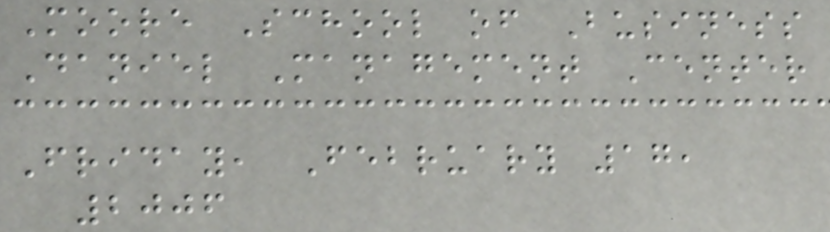Moore School of Business
Daniel Management Center
Friday, February 17,
2006
